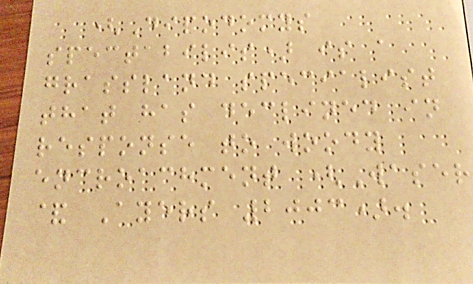(Dipodomys
spectabilis) is a
grassland specialist
that has declined in
response to woody
encroachment (Waser
& Ayers 2003).
